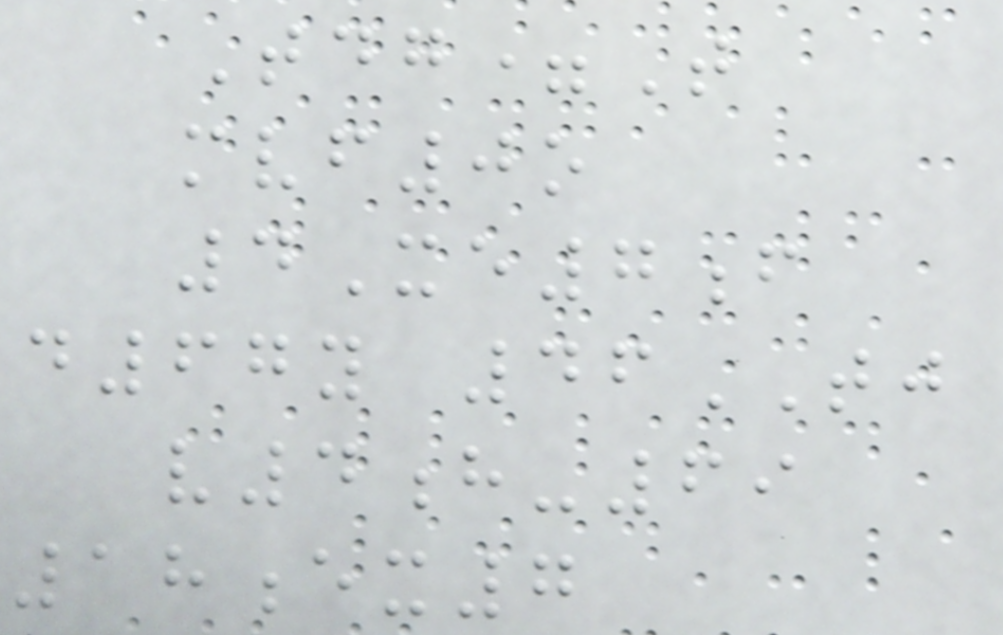Tdg=T
mvf0o
4Xe7f
d67y 46TJ
v4h-69
18ex7
